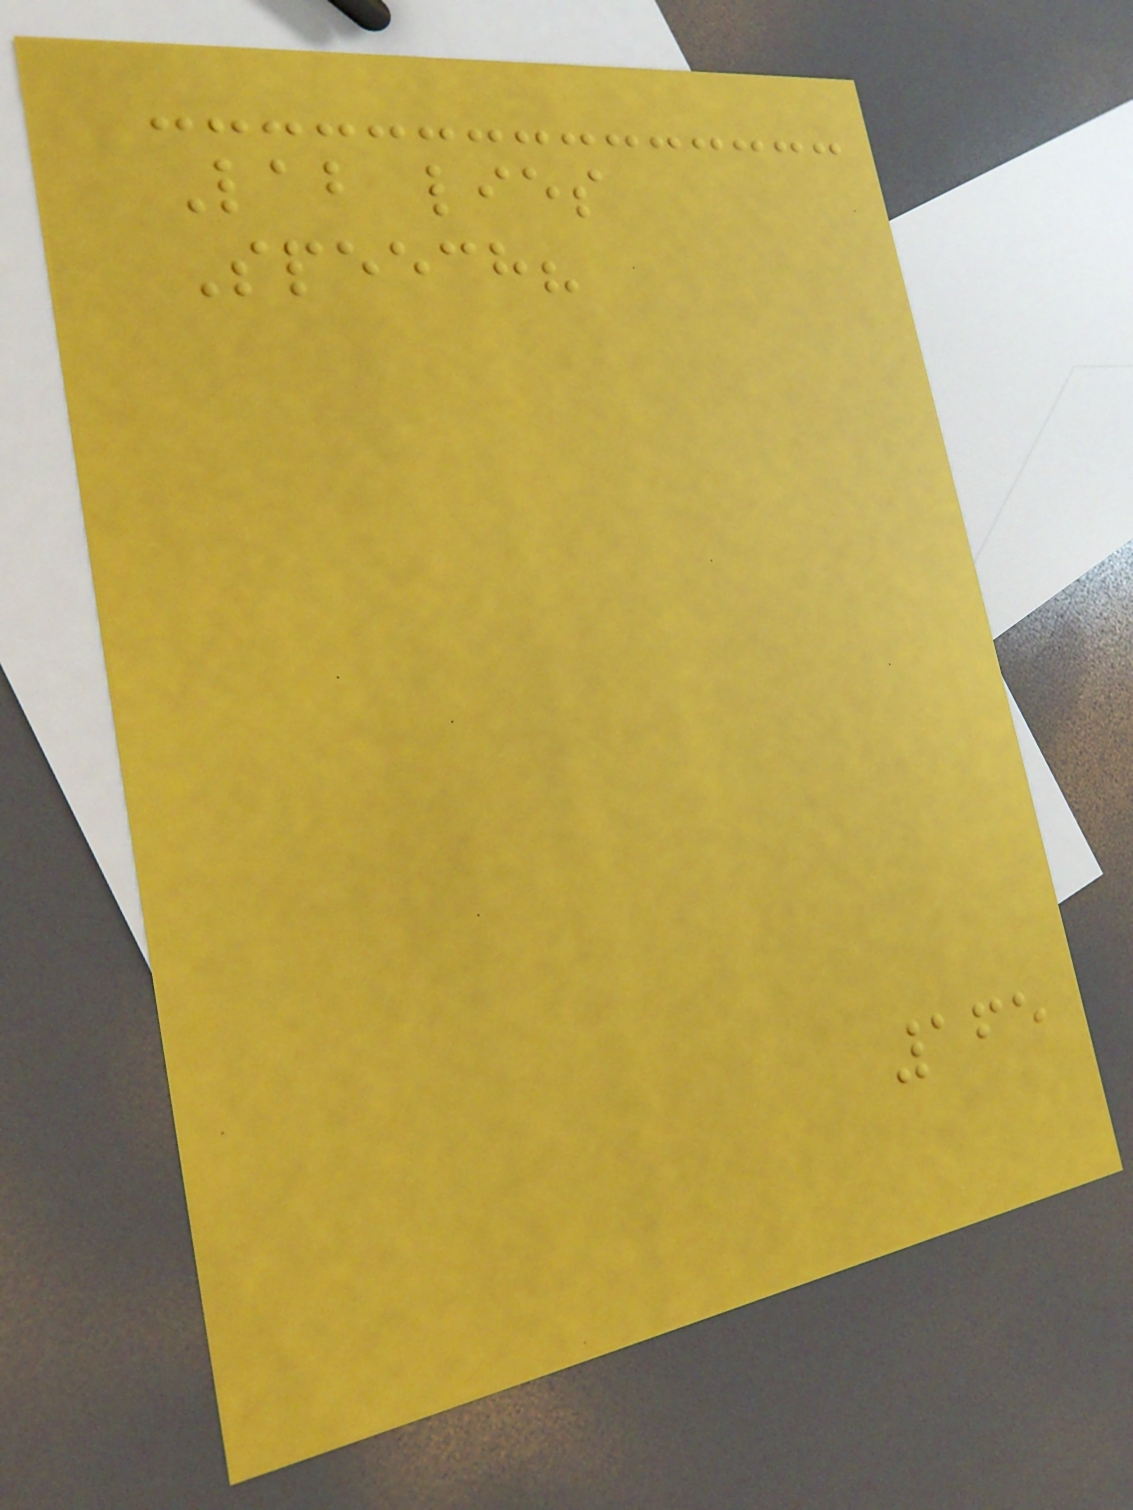Lab lies
Speech?
165
